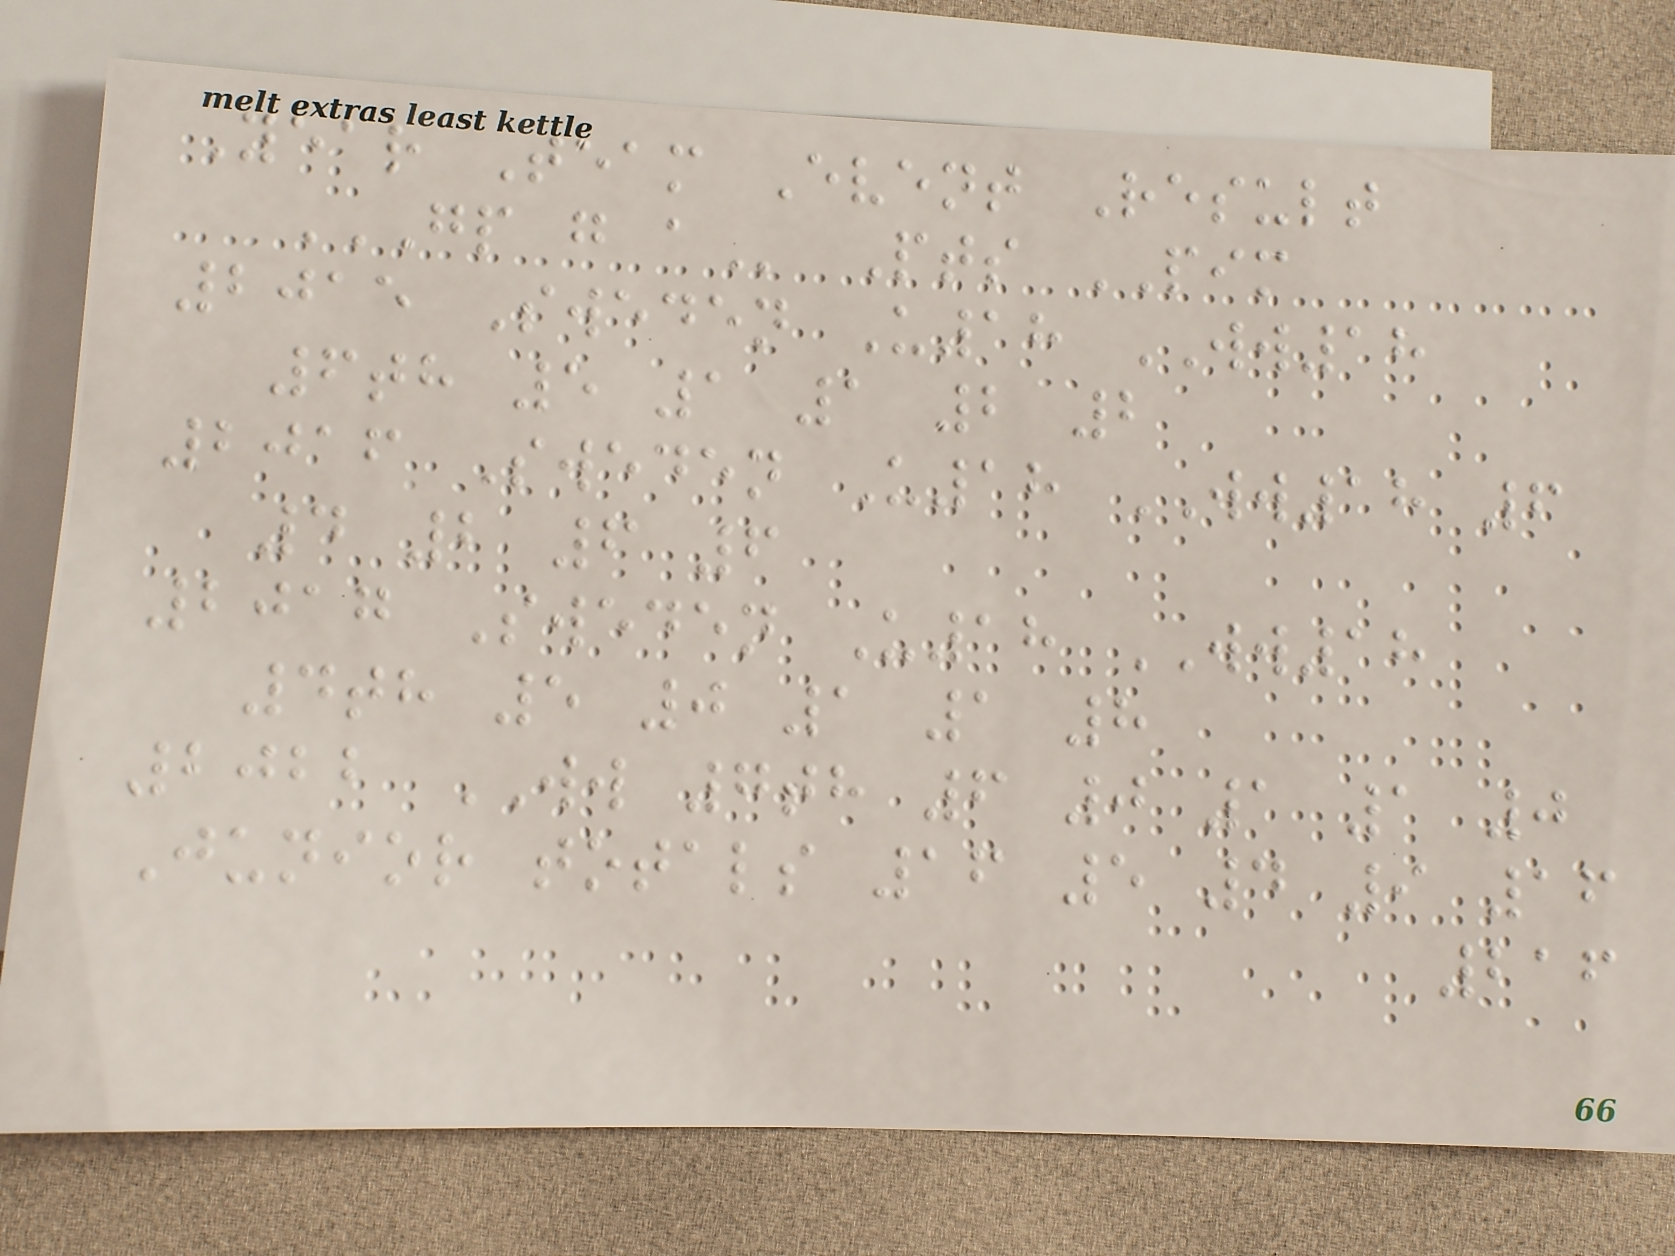Year Team Event Result
GP G A Pts PIM
2015 Sweden U18 WW18
6th 5 1 1 2 2
2016 Sweden U18 WW18 6
4 2 6 6
2017 Sweden U18 WW18
4th 5 0 1 1 8
2022 WW 7th 6 0 1 1 0
Junior totals 16 5 4 9 16
216
